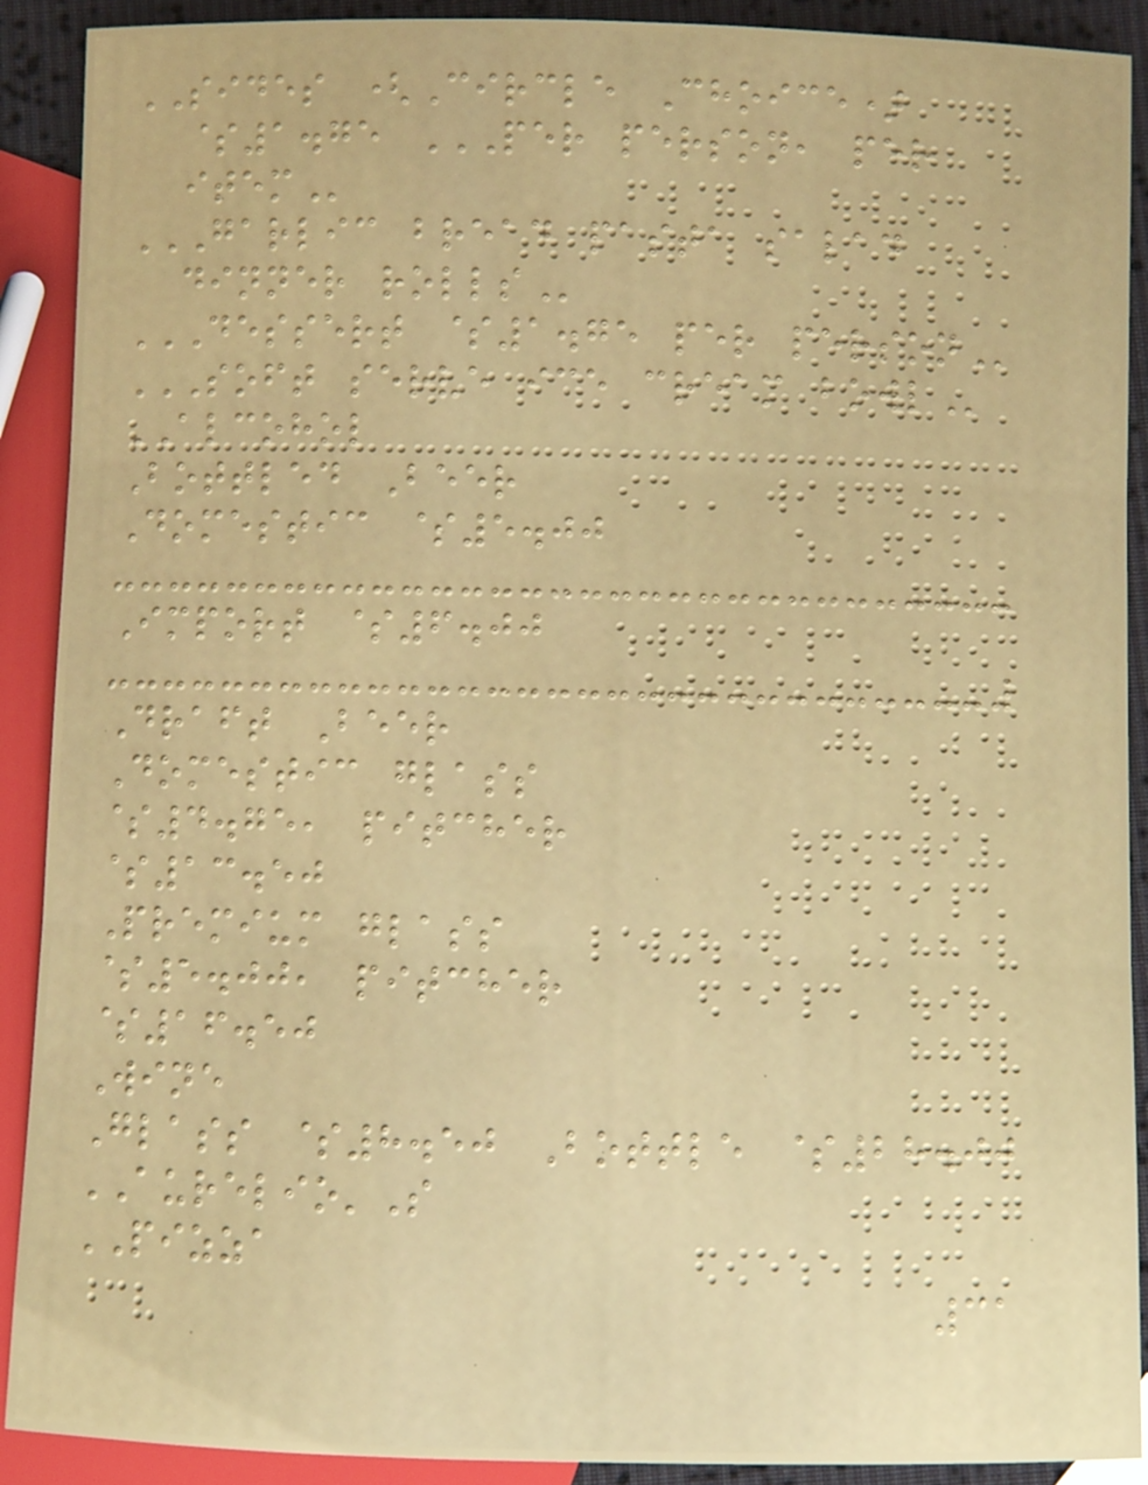SIDES (Circle Choice)
$1.75 PER PERSON, PER
ITEM
GARLIC BREAD PASTA SALAD
DINNER ROLLS
DESSERT $1.75 PER PERSON
SOFT SERVE ICE CREAM BOWL
ALCOHOL
Bottled Beer
Domestic $5.00
Import $6.00
Draft Beer
Domestic glass
$4.75, pitcher
$13.50
Premium glass
$5.00, pitcher
$16.50
Wine
Glass $8.50 Bottle $28.00
AURELIO'S
PIZZA
31
